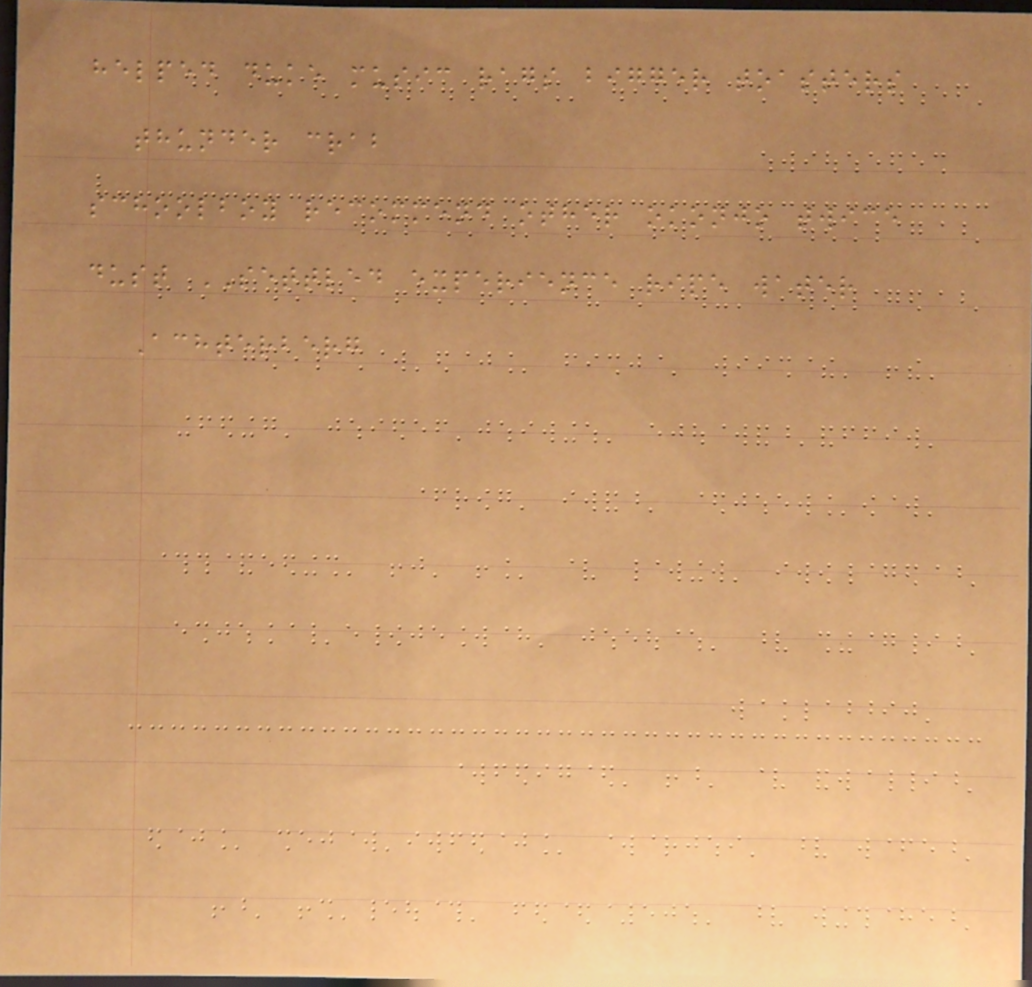helped duke music rags bigger toasters
thunder crab
schoolboy recommend other okonjo twice
dust SETTLED experience ripe water
Achterberg
